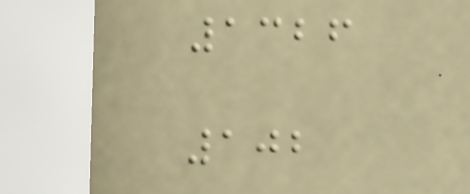1326
102
